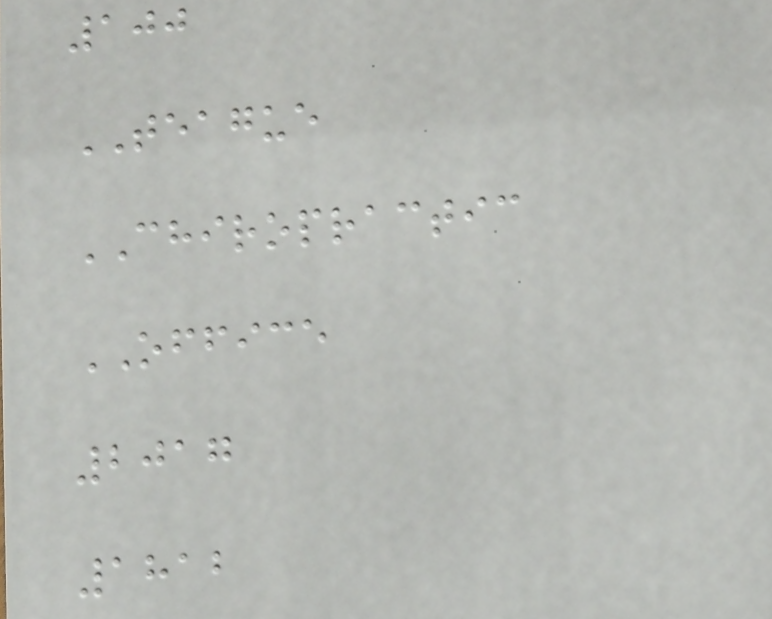100
TEAGUE
CHIROPRACTIC
OFFICE
2017
1812
